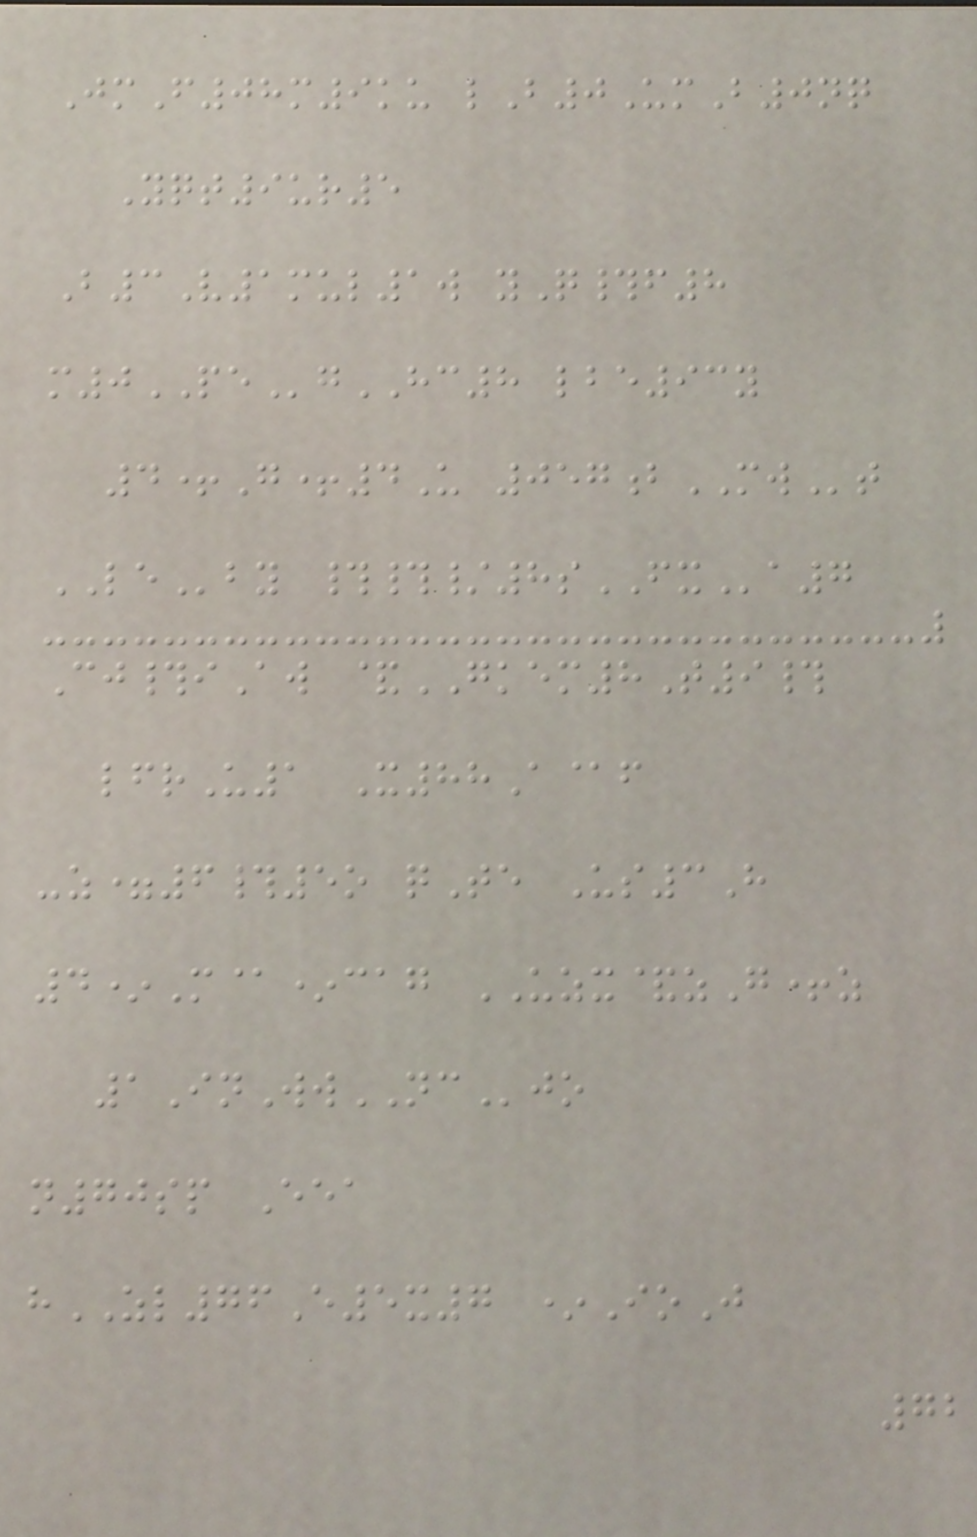JmF08m9ku lB0UmB0nq
Yqt9ur5
B3V1mul1w yQ#f8
m0PEgHC8 lbe93y
4+G+4U 057bMWt
LEby ##/8sFXa7
Cj#iAw &GKEM8T9#
lfrU1 X88A@f
-z=6#5o qTe Us3H
4*M@*cag UZX&zG+z
1InWwNCjo
n70sp Eea
hZL76E5x7 *IoJ
72
